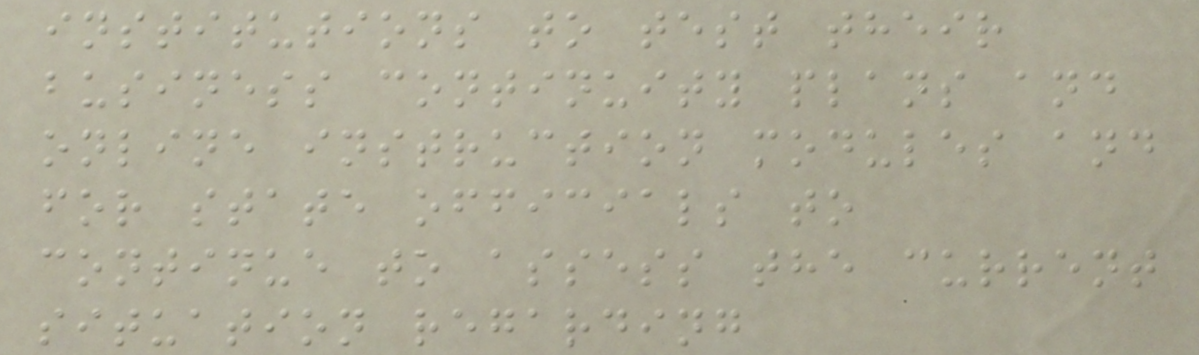institutions to test their
business continuity plans and
online instruction modules and
for state officials to
continue to assess the current
situation regarding
